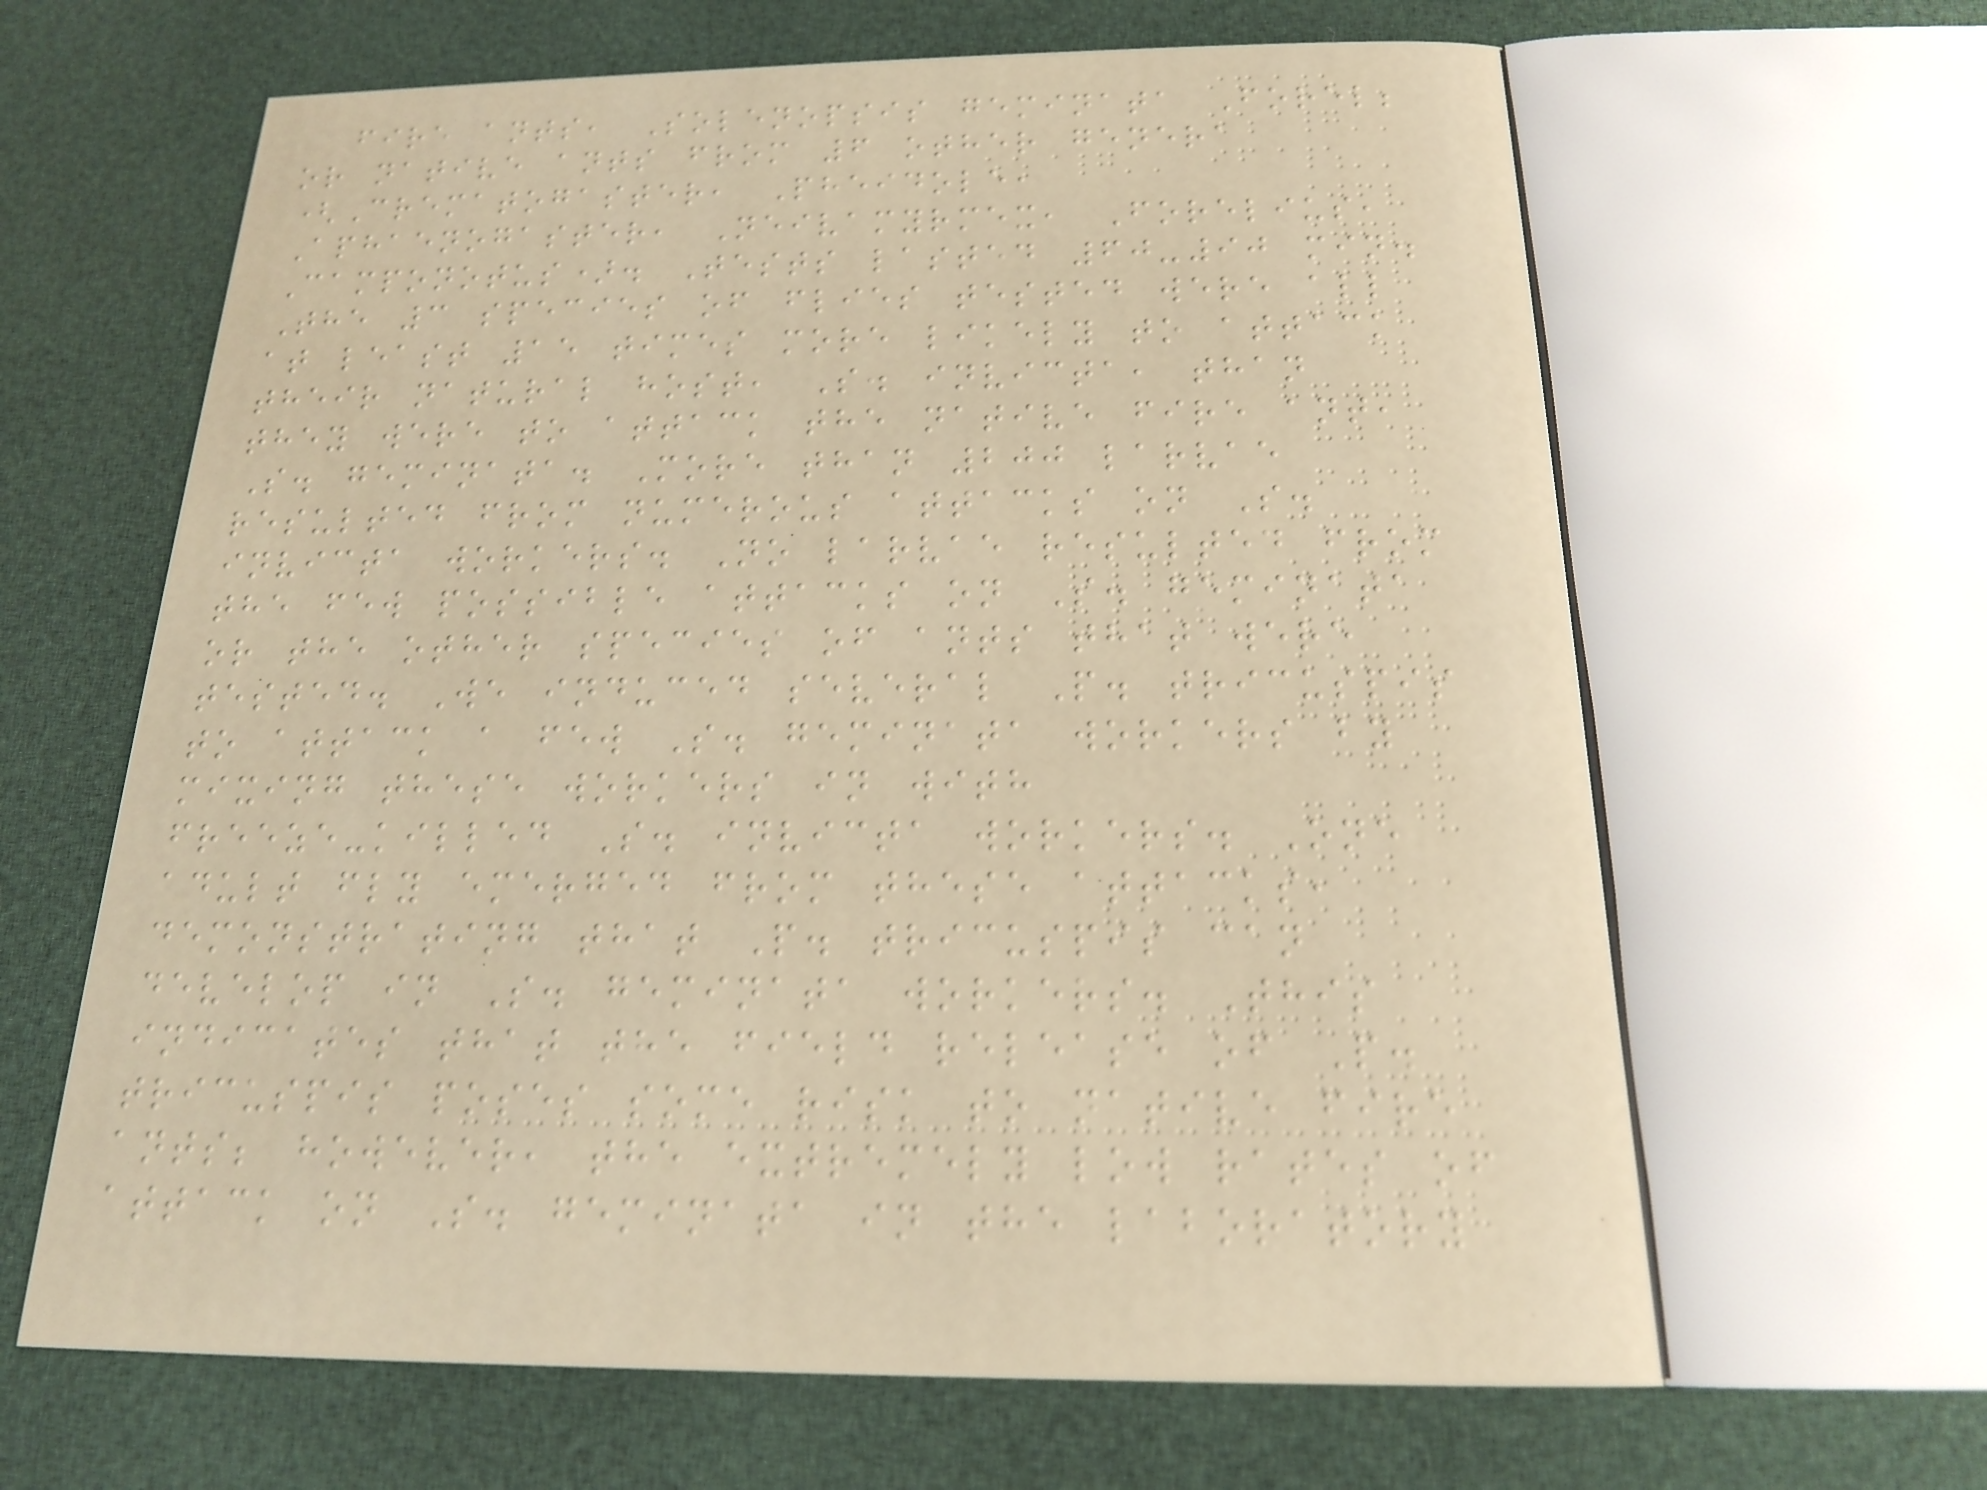fire ants, Solenopsis geminata Forel;
or native ants from 6 other genera
(Crematogaster, Pheidole,
Aphaenogaster, Neivamyrmex, Forelius,
Camponotus). Tests lasted 60-90 min.
The 3 species of flies tested were all
at least 15 times more likely to attack
their natural host, S. invicta, than
they were to attack the native fire ant,
S. geminata. More than 200 larvae
resulted from numerous attacks on S.
invicta workers. No larvae resulted from
the few possible attacks on S. geminata
or the other species of ants that were
tested. We induced several P. tricuspis
to attack a few S. geminata workers by
mixing these workers in with
freeze-killed S. invicta workers. One
adult fly emerged from these attacks,
demonstrating that P. tricuspis can
develop in S. geminata workers. This
indicates that the field release of P.
tricuspis poses some risk to native fire
ants; however, the extremely low rates of
attack on S. geminata in the laboratory
